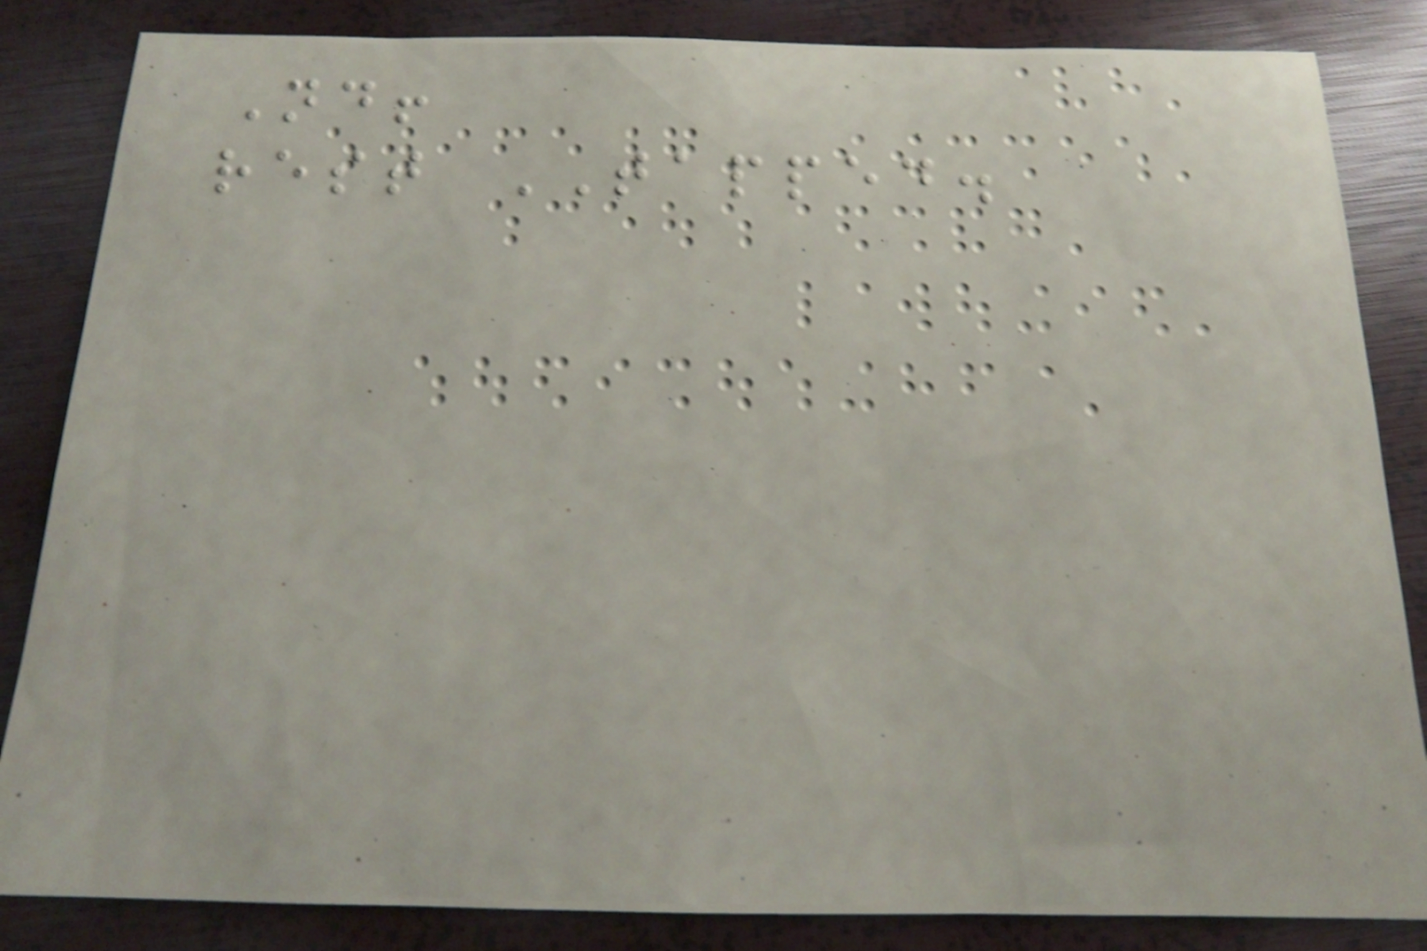Nd!
rest TAPPED.
